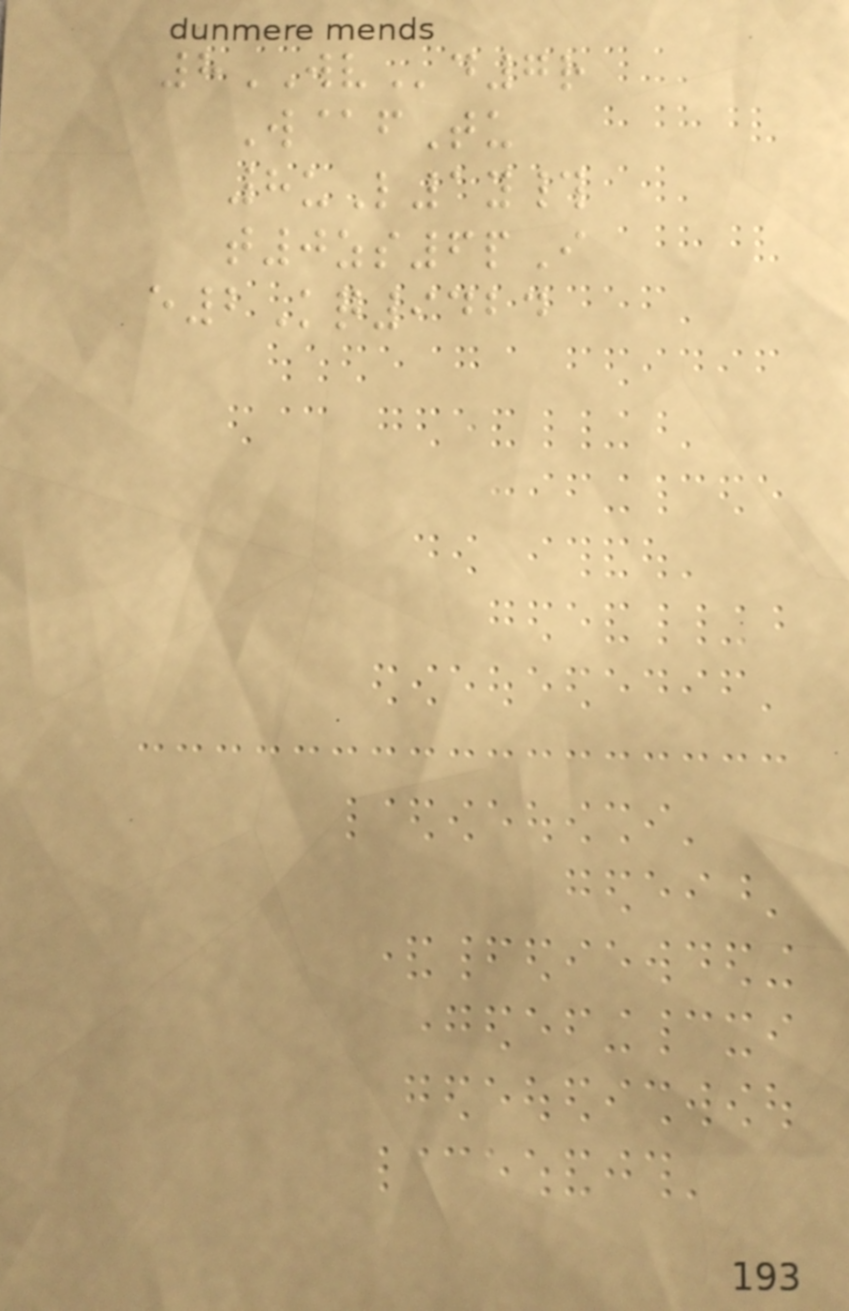8WVd7r
W@fTu
8uL1y#
t0zs6pI
e2Kq9424
